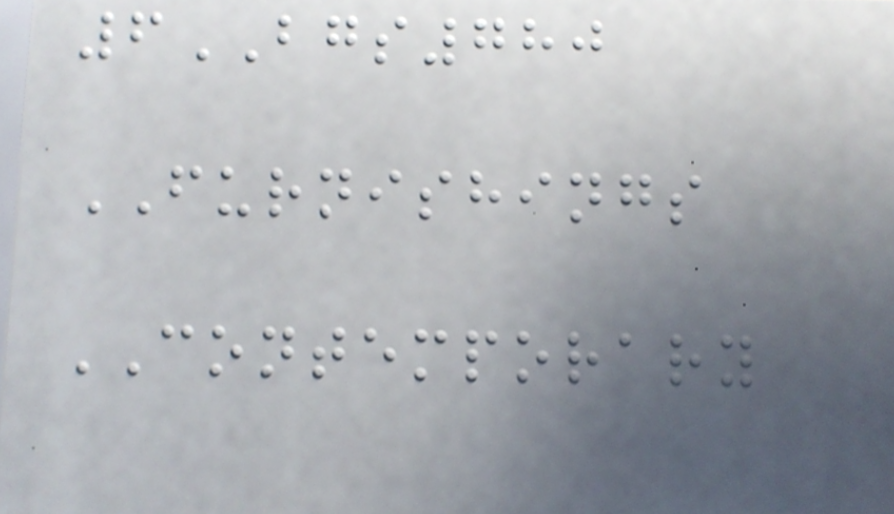6BGS780
FURNISHINGS
CONTEMPORARY
